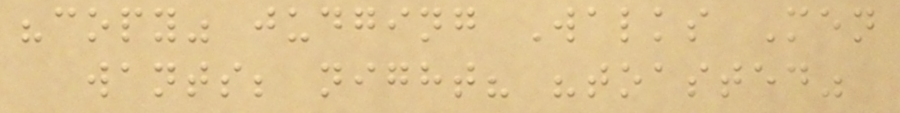"copy" judging Walks Men
wants; night? "toasted"
